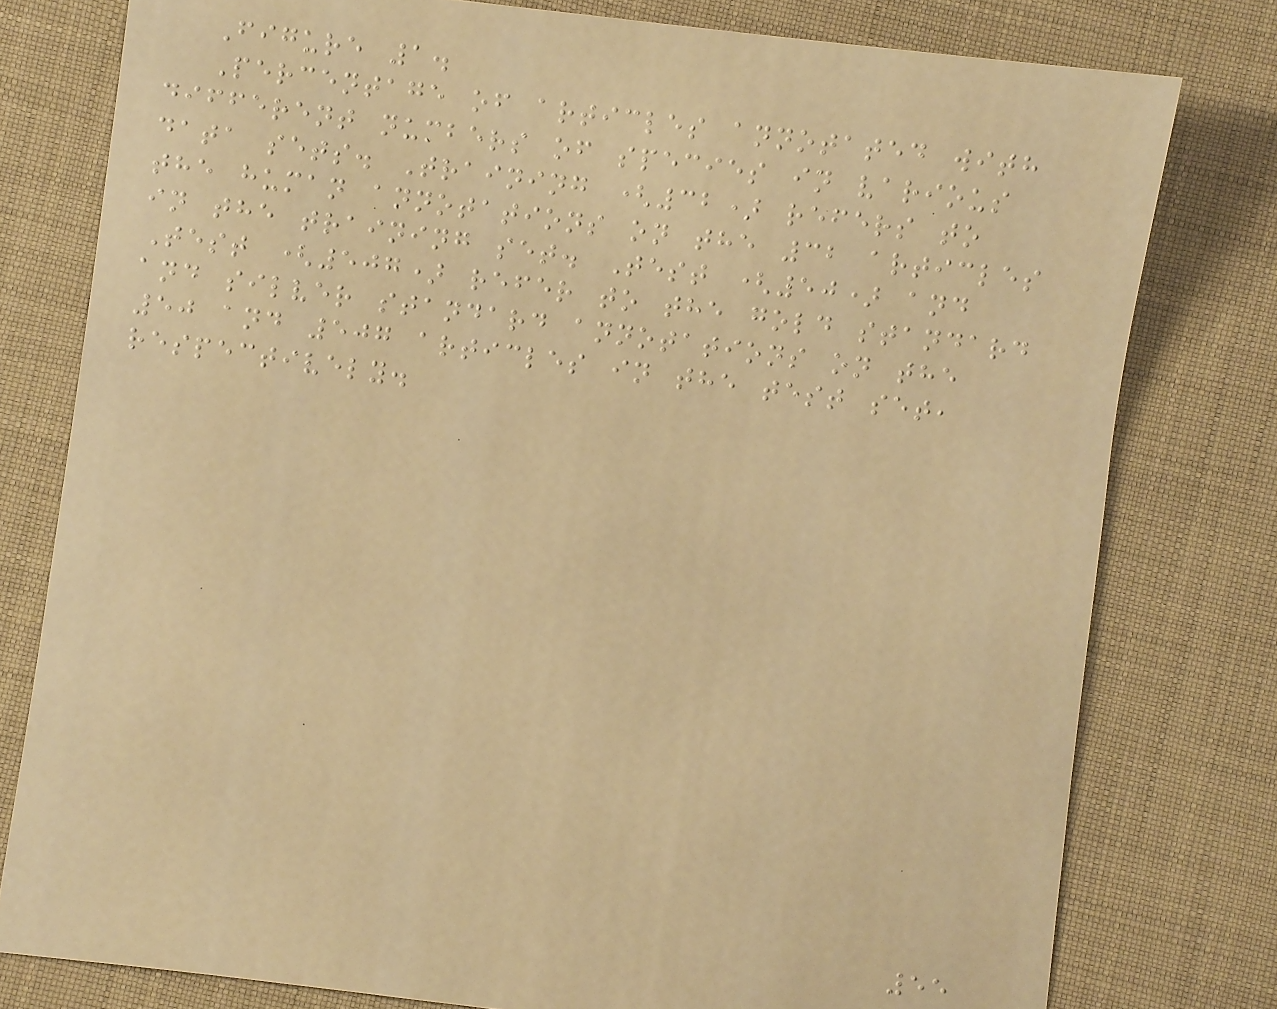Figure 1.
Percentage of articles annotated with
different numbers of species in various
data sets. Training (32) refers to
the human annotations on the 32 articles
in the training set. Test (50) and
Test (507) refer to the gold standard
and silver standard annotations on the
50 and 507 articles in the test set,
respectively.
55
